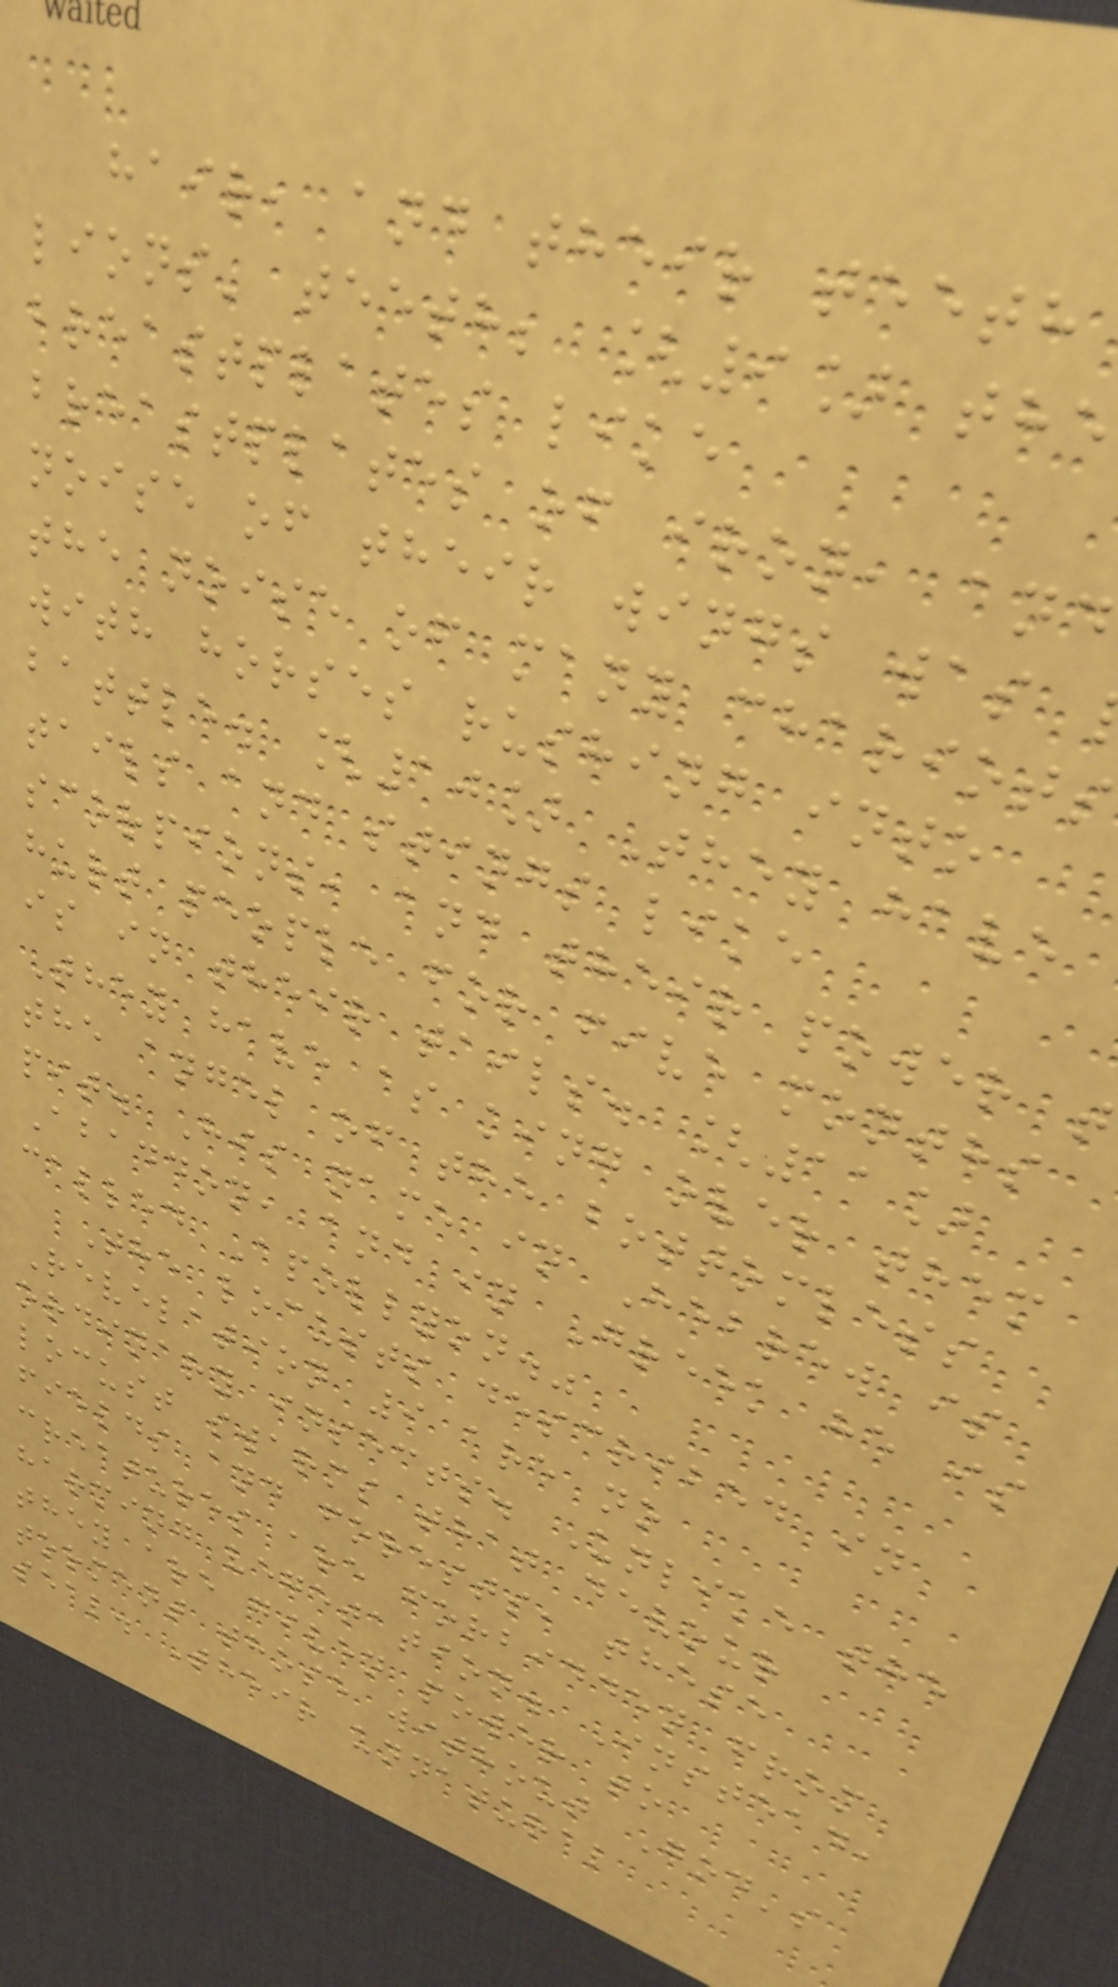hair, and their teeth
lions' teeth; [9] the
breastplates like
breastplates of iron, and
noise of their wings was
the noise of many chariots
with horses rushing into
battle. [10] They have
tails and stings like
scorpions, and their power t
hurt people for five months
is in their tails. [11]
They have as king over them
the angel of the bottomless
pit. His name in Hebrew is
Abaddon, and in Greek he is
called Apollyon."
The locusts described in
Revelation 9 are no
ordinary insects. Unlike the
locust swarms that devour
fields and forests, these
creatures are forbidden from
harming vegetation. Instead,
they are given power to
torment those without God's
seal. Their unnatural
